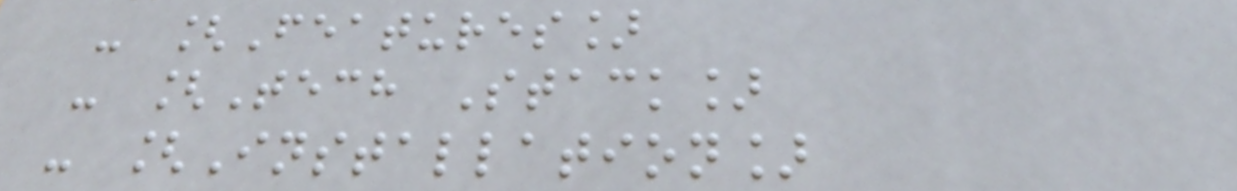- [Features]
- [Tech Stack]
- [Installation]
